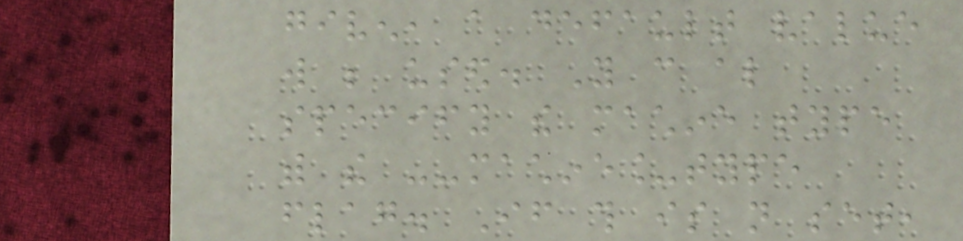given, a default value
will be used. You can also
specify the machine type
with the --machine_type
flag. If this is not set,
